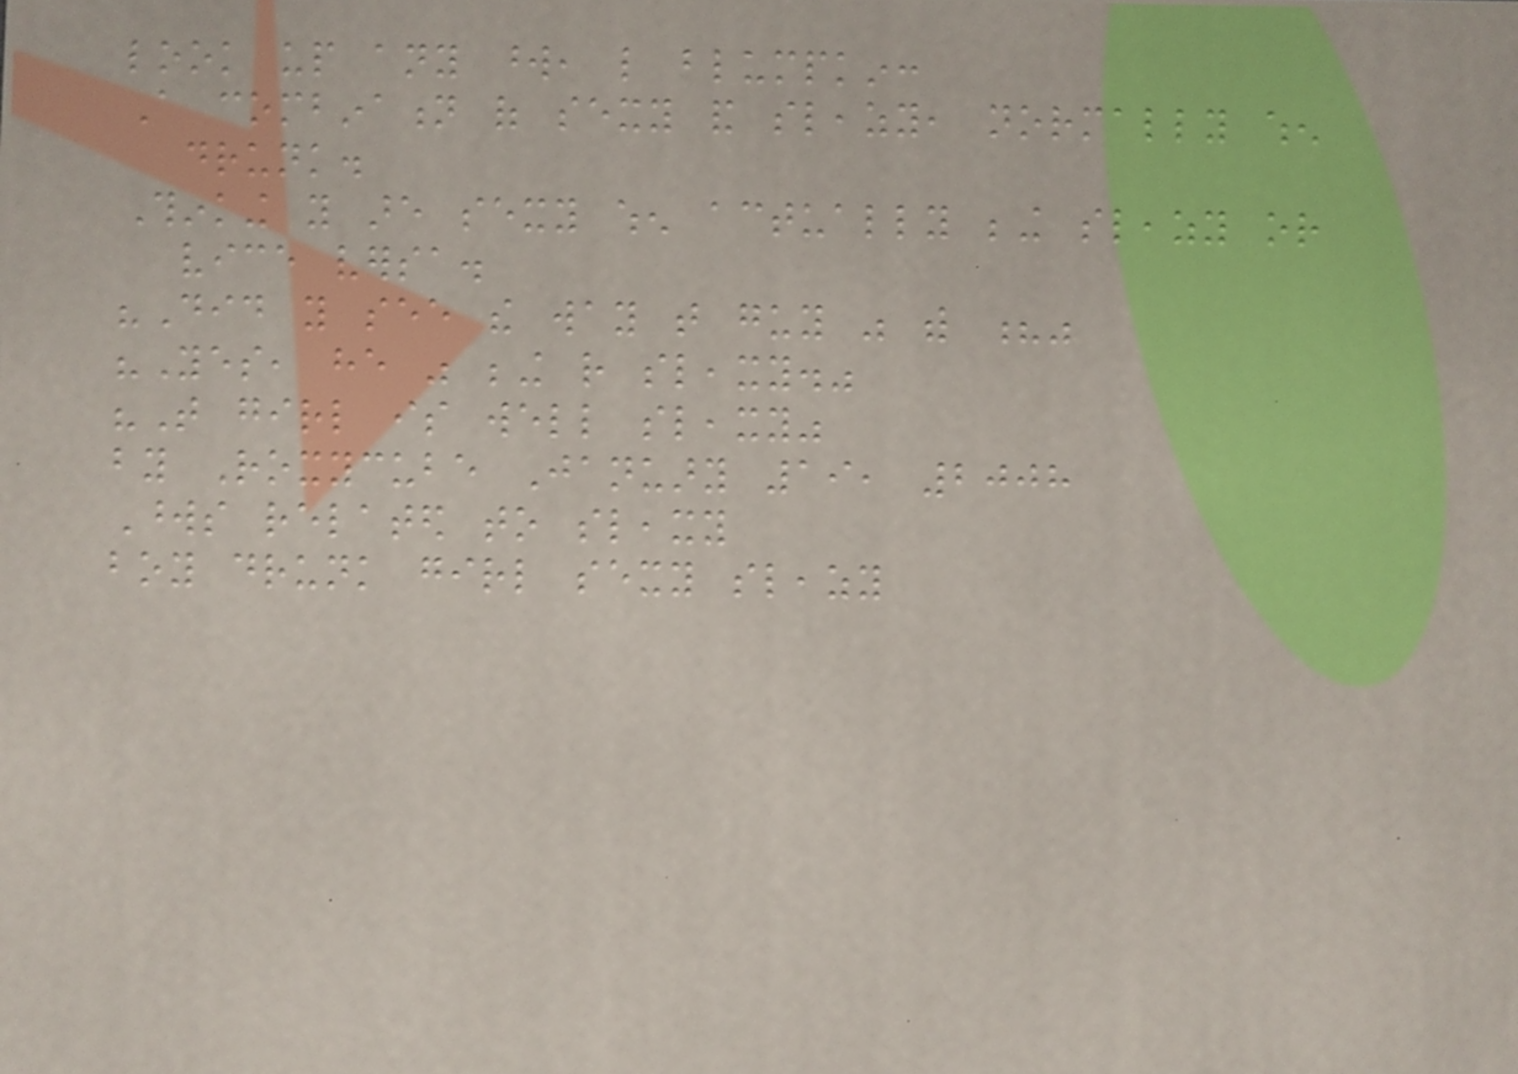look up any word, like blumpkin:
A combination of sexy and sleazy, normally when
drunk.
Thinking you are sexy when actually being sleazy or
vice versa.
"Did you see the way that guy was with ?"
"Yes, he was being rather sleaxy."
"That girl is well sleaxy"
by Roxycube January 19, 2008
Words related to sleaxy
boy drunk girl sexy sleazy
